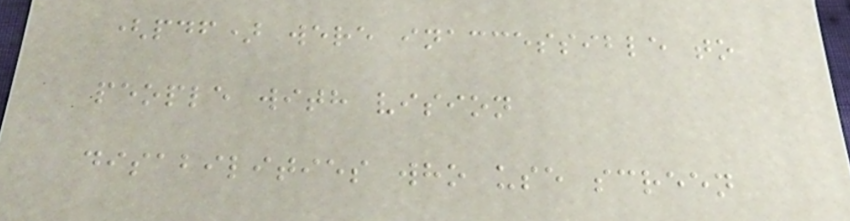(pdf) were inaccessible to
people with vision
disabilities who use screen
